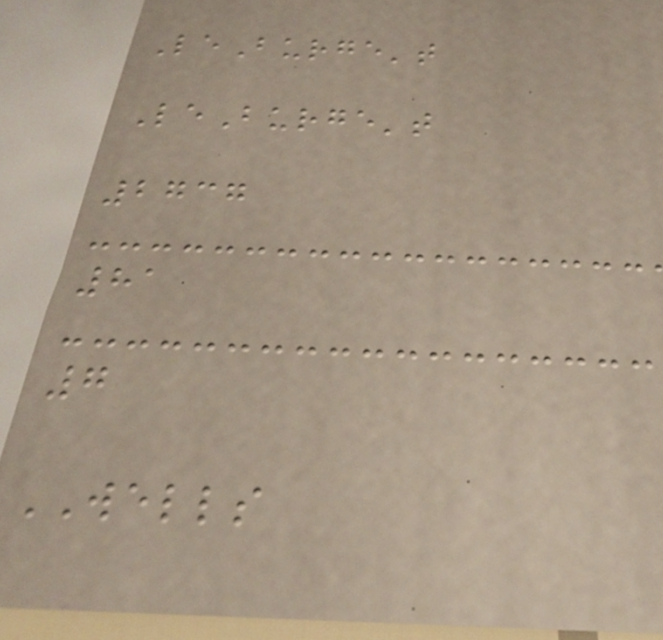LeBurge't
LeBurge't
2737
81
7
WELLS
